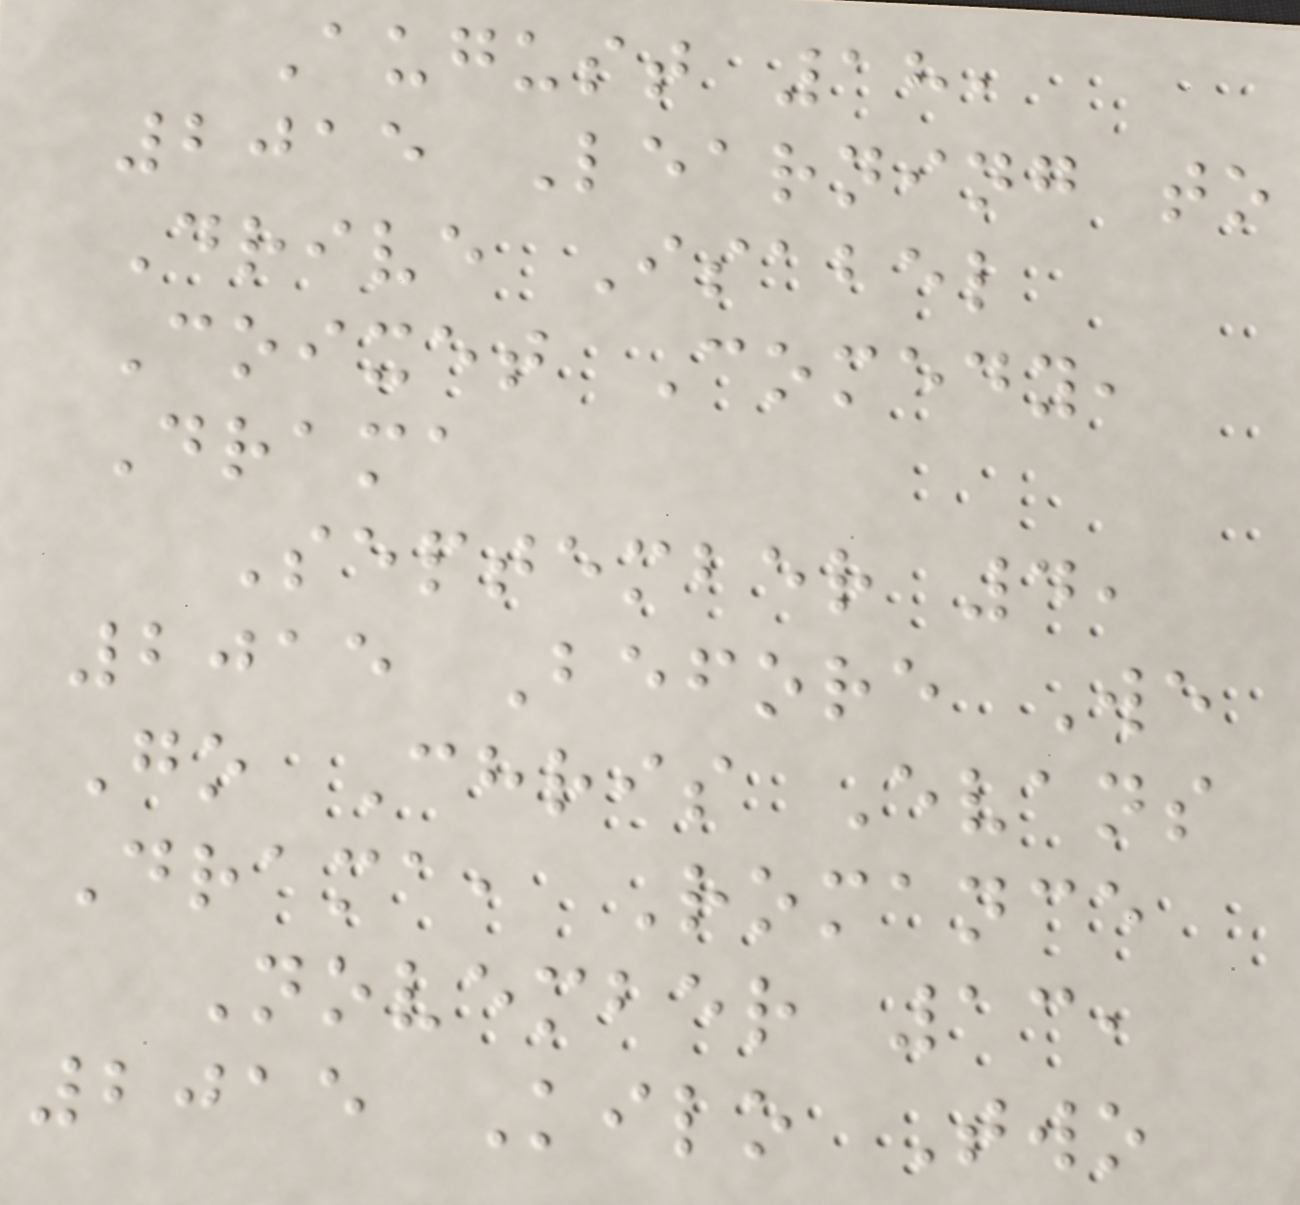August 18,
2015 Learning to
Drive Isabel
Coixet Comedy,
Drama
September 4,
2015 Before We
Go Chris Evans
Drama, Romance
November 13,
2015 Kilo Two
